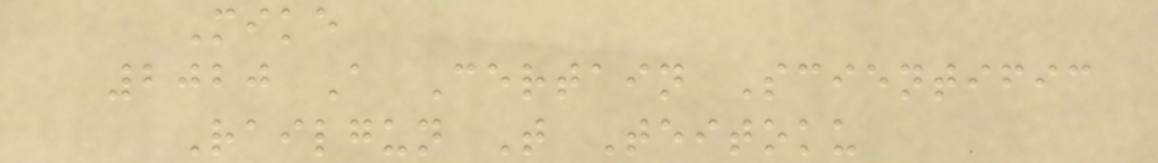Mike
2020 A Certain Scientific
Railgun T Teitoku
